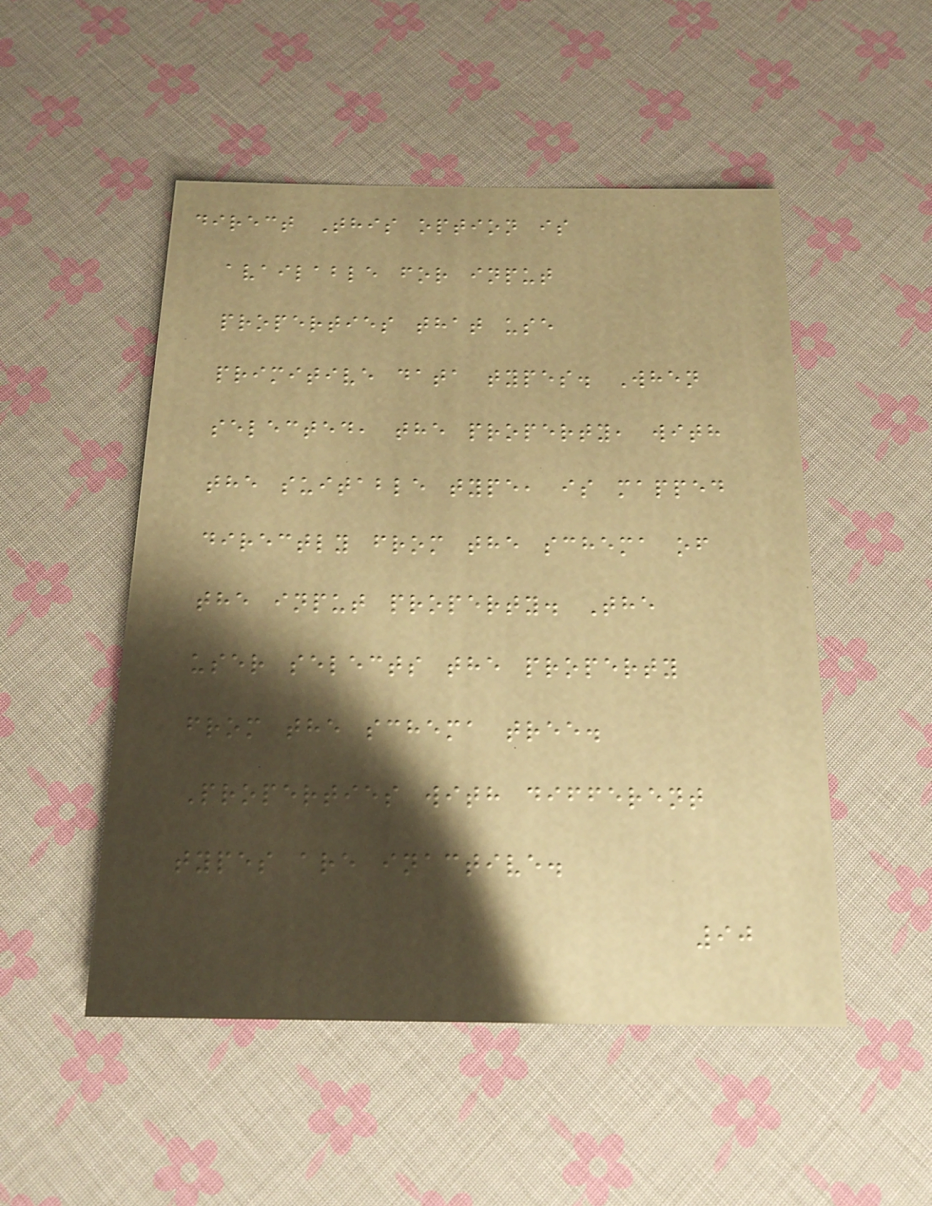direct This option is
available for input
properties that use
primitive data types. When
selected, the property, with
the suitable type, is mapped
directly from the schema of
the input property. The
user selects the property
from the schema tree.
Properties with different
types are inactive.
90
